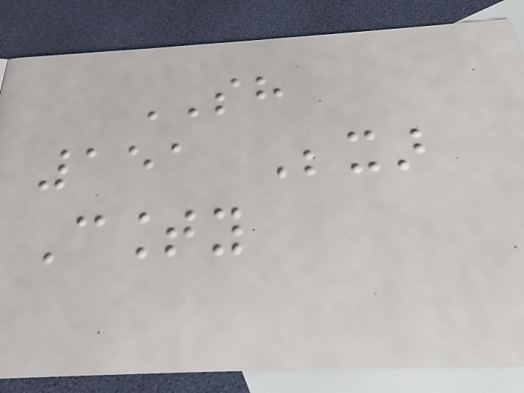SH
151 Bexar
County
